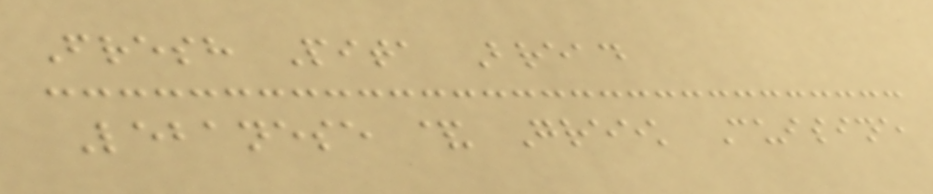Fresh Pita Bread
Lebanese & Greek Cuisine
